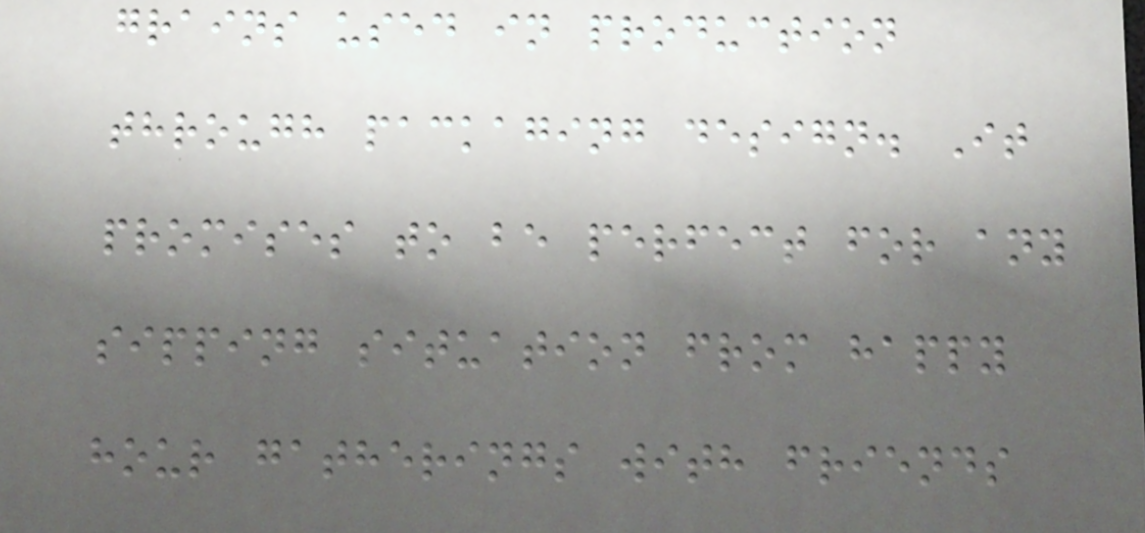grains used in production
through packaging design. It
promises to be perfect for any
sipping situation from happy
hour gatherings with friends
